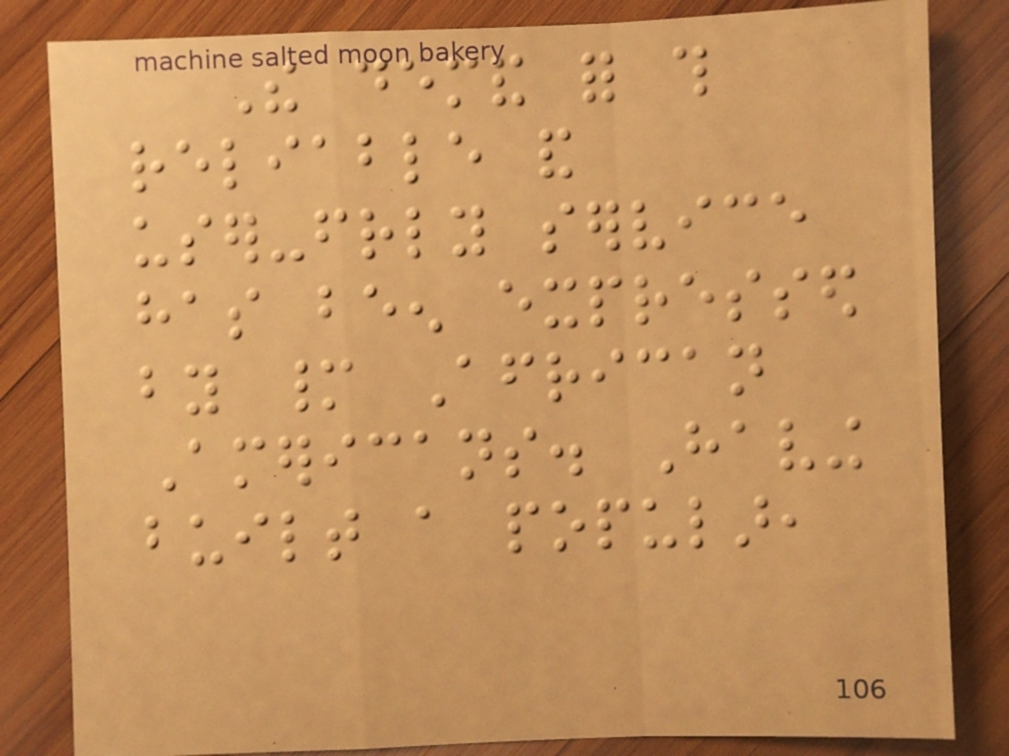The demand for this
reliable and
user-friendly service
has been expressed
by many African
Americans. Having
built a popular,
